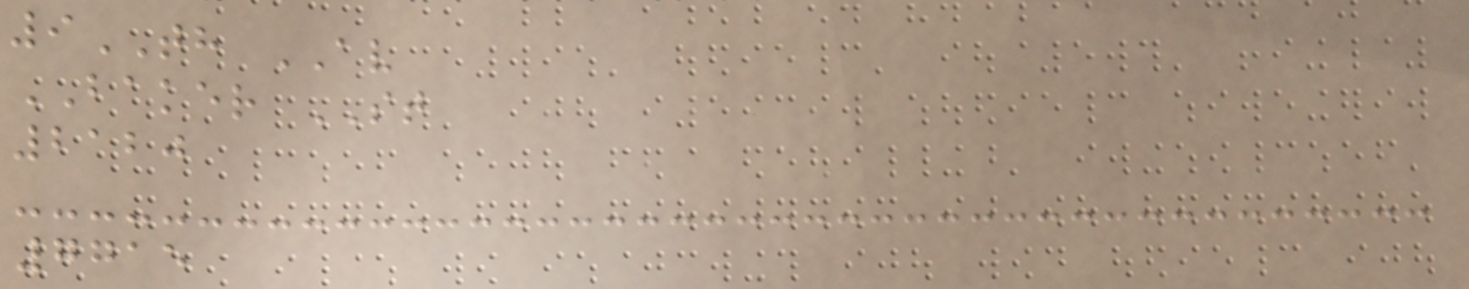9TH AV
BAKER ST
2120
7715
